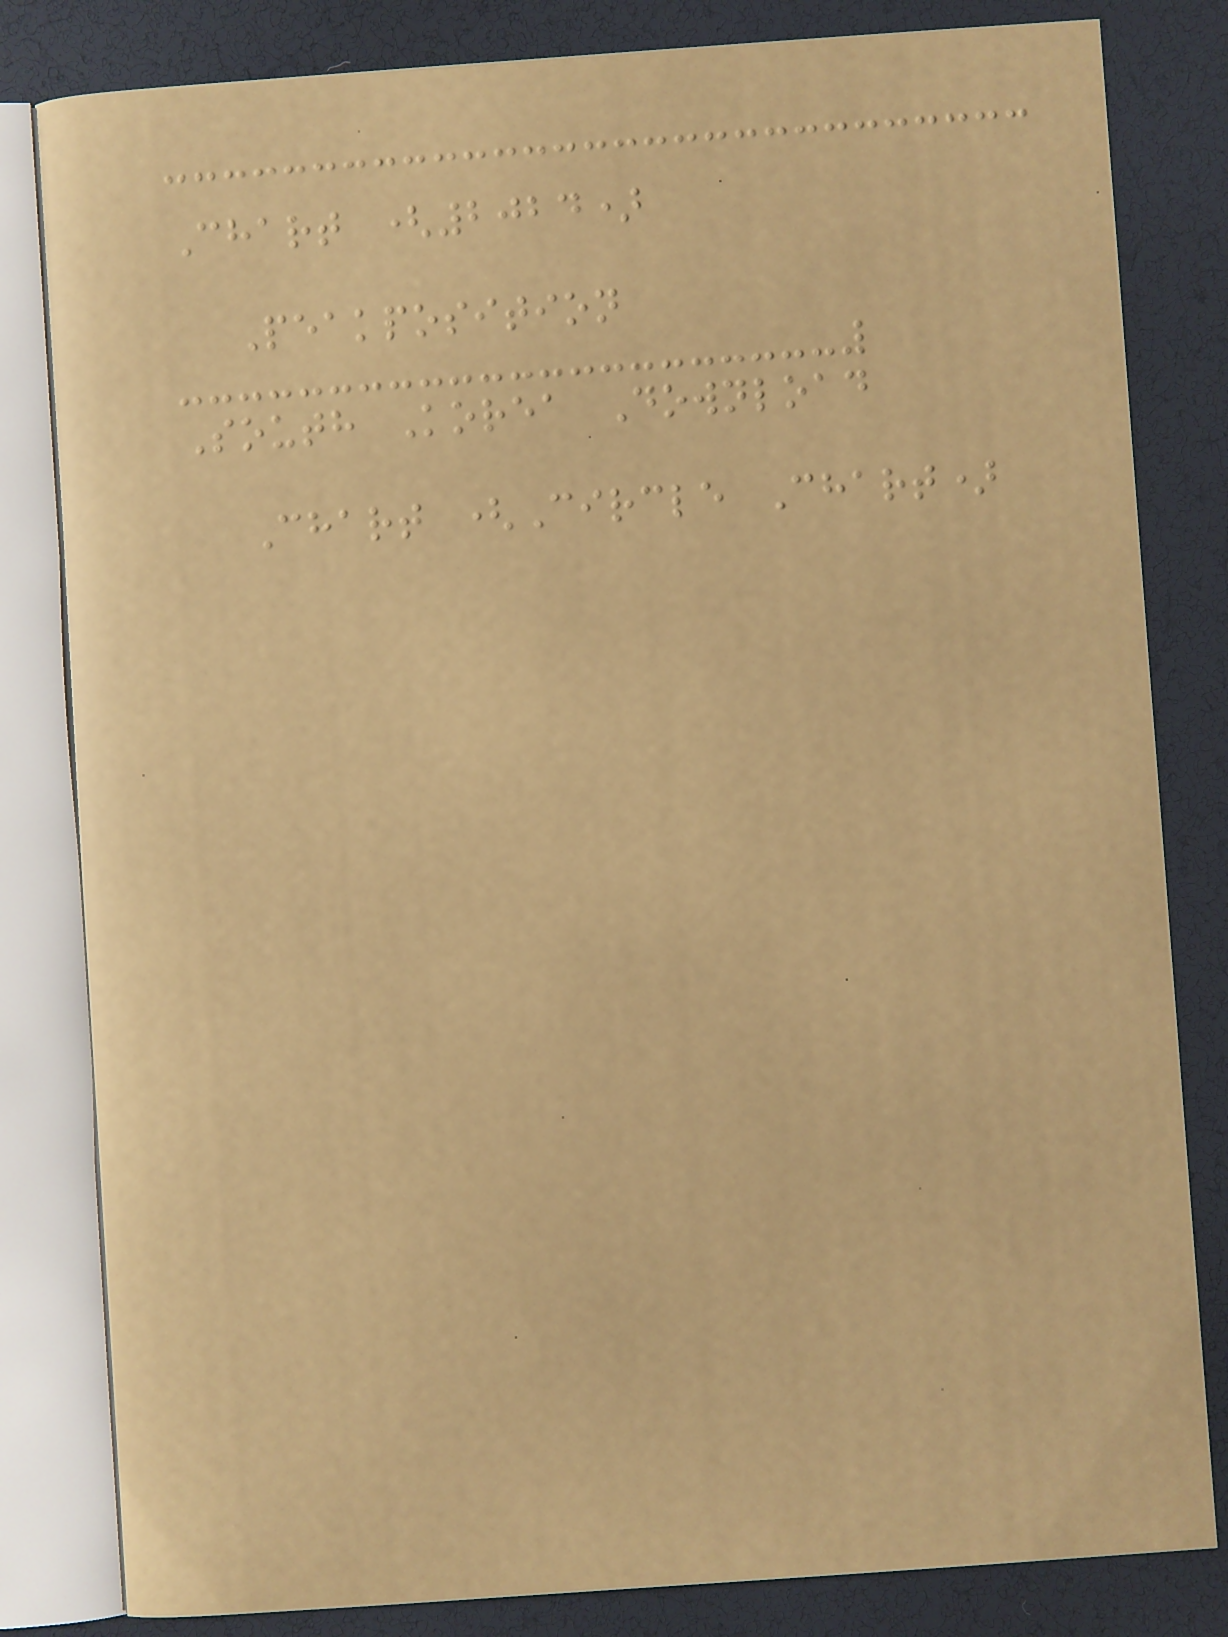Chart (2024)
Peakposition
South Korea Download
Chart (Circle Chart)
